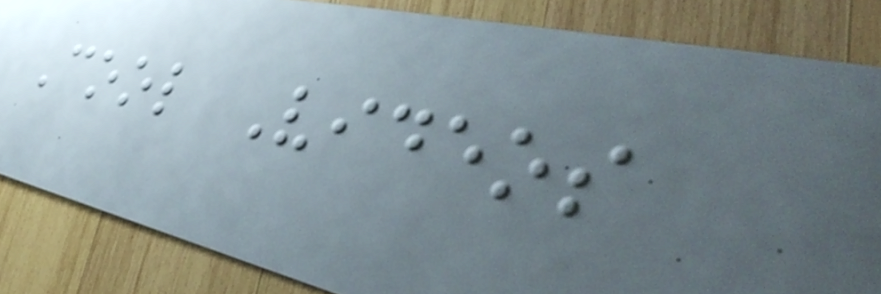Cool Videos
